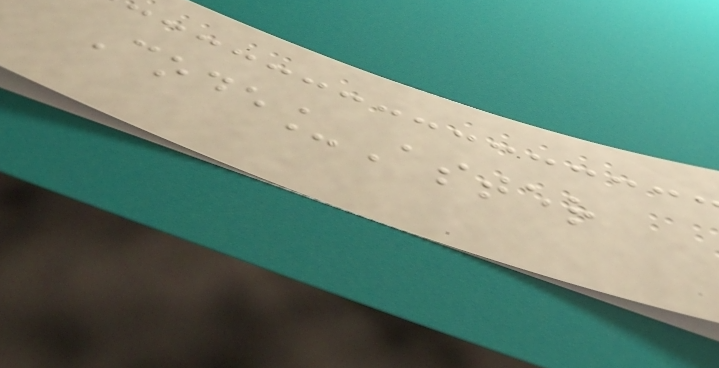Code_Aster
